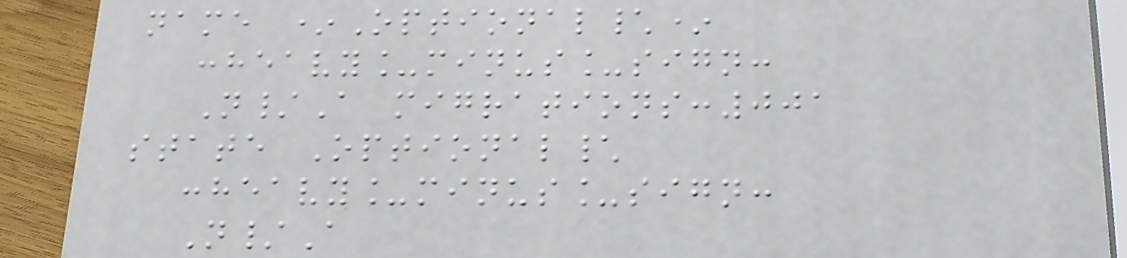name *Optional\*
:heavy_minus_sign:
N/A migrations:001
state Optional\
:heavy_minus_sign:
N/A
